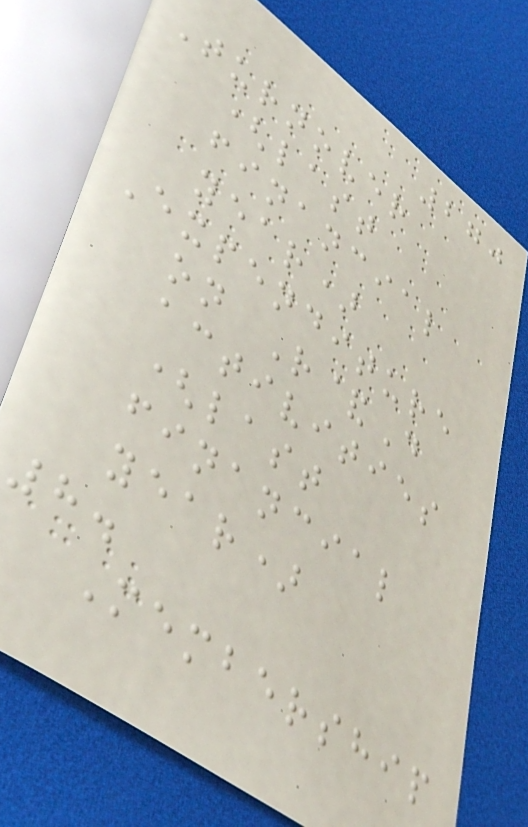270
Turnover
(last
financial
year)
Expenditure
on R&D
activities
(last
financial
year)
8.
Membership
